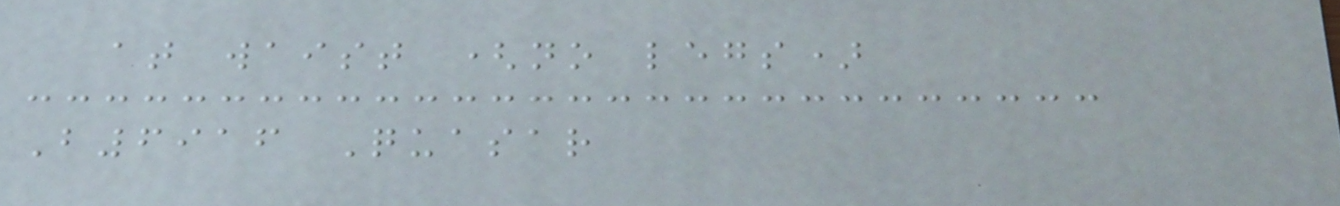at waist (no legs)
B6916 Quasar
